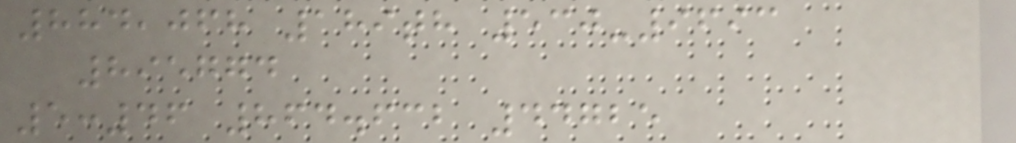884,068 189th 530-9693
895774
5:46 864.632 44725
